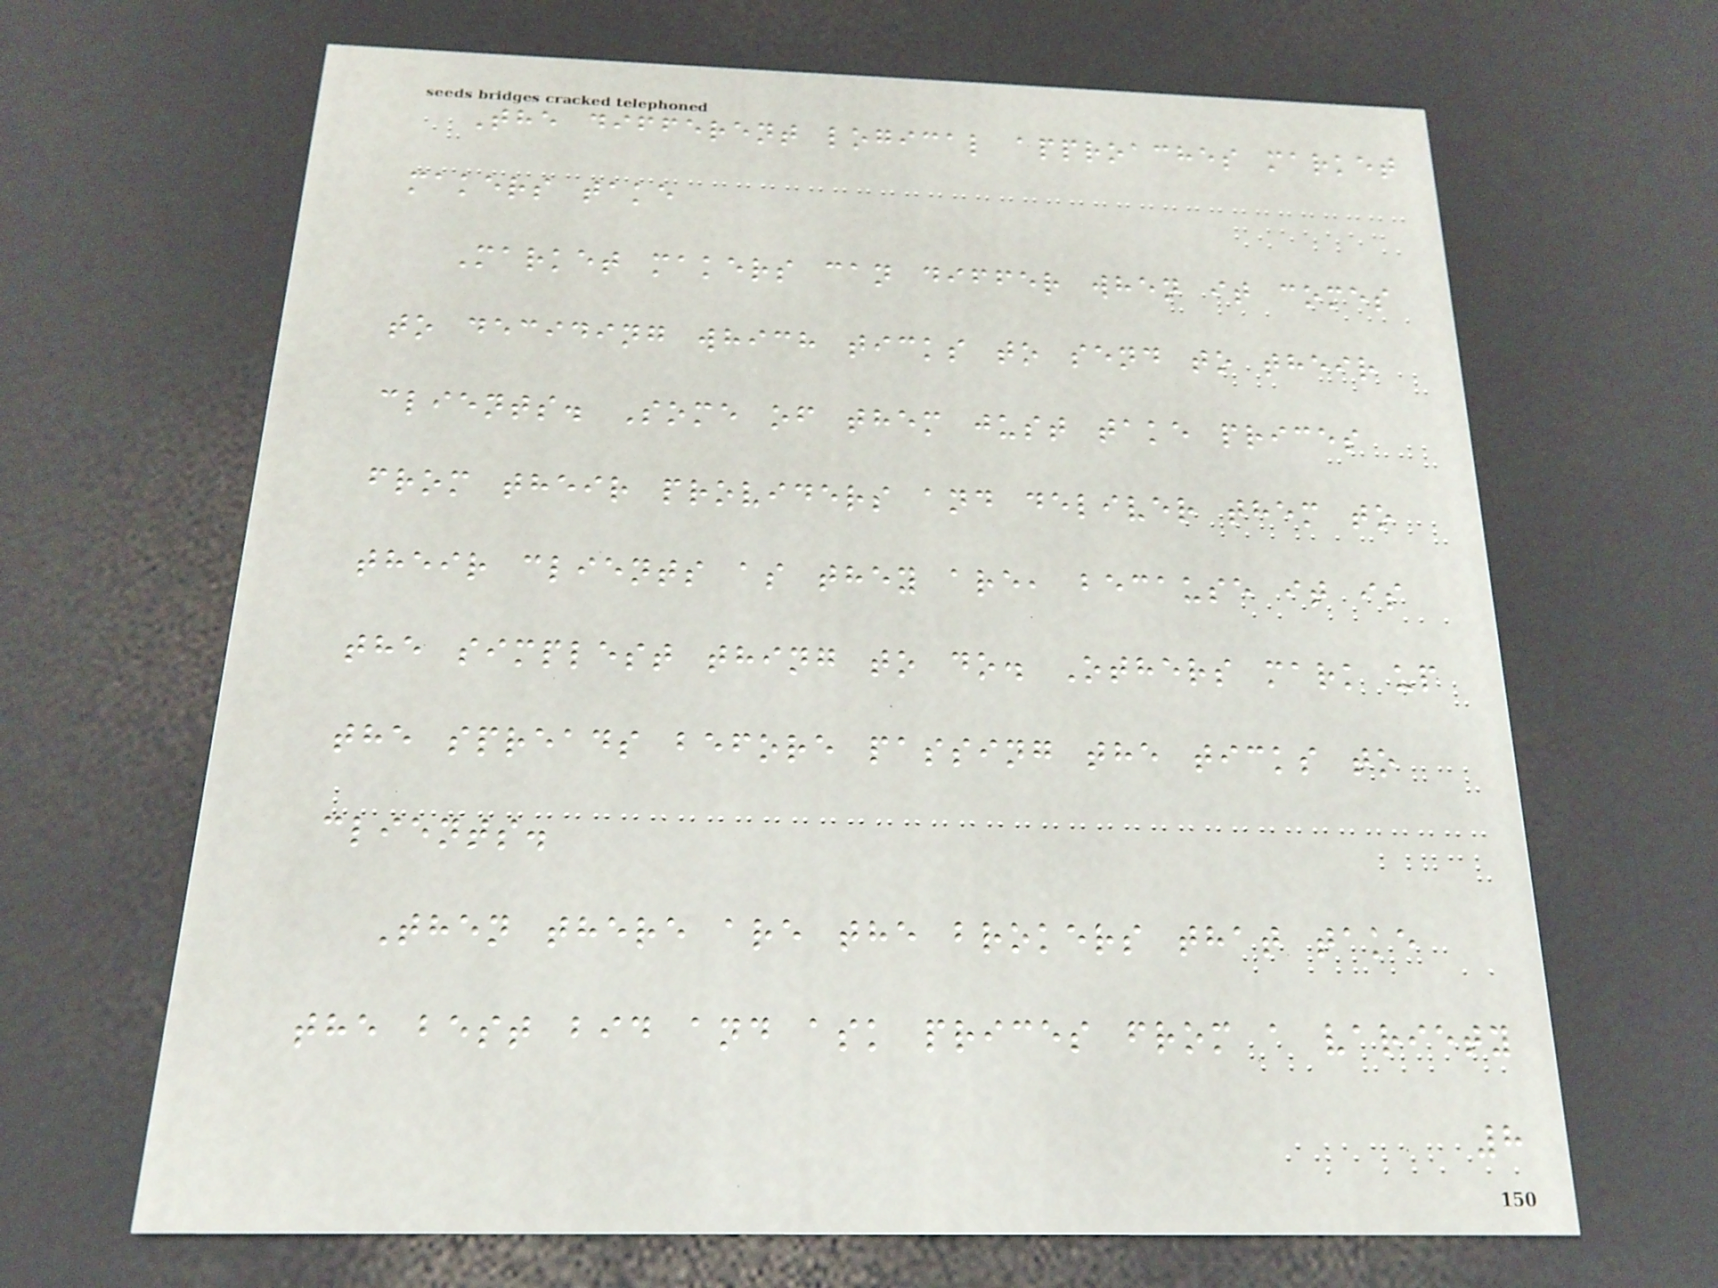The different logical approaches market
makers take
Market makers can differ when it comes
to deciding which ticks to send to their
clients. Some of them just take prices
from their providers and deliver them to
their clients as they are, because it is
the simplest thing to do. Others mark up
the spreads before passing the ticks to
clients.
Then there are the brokers that take
the best bid and ask prices from a variety
8
